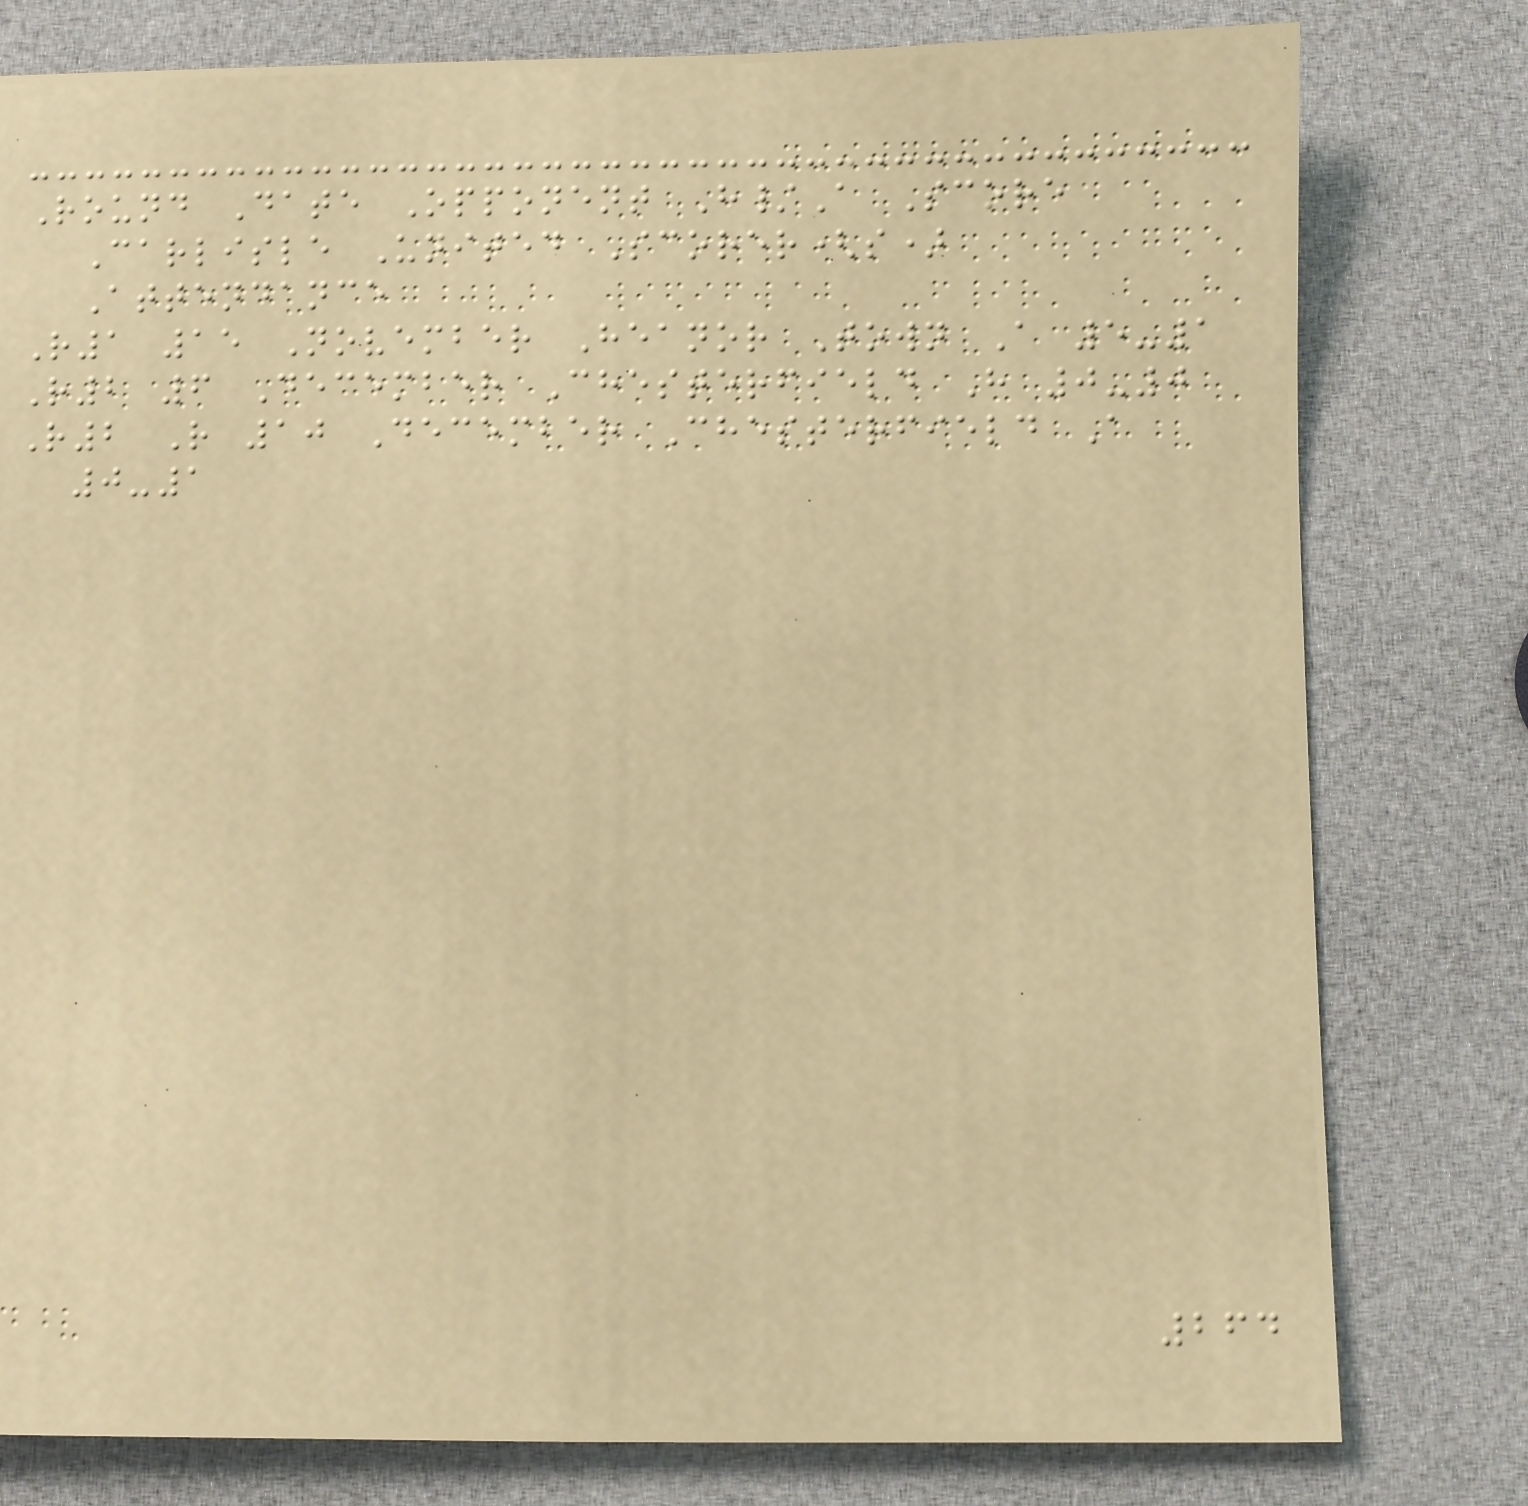Round Date Opponent H/A Score
Carlisle United Scorer(s)
Attendance
R1 15 November Heanor Town A 5-1
R2 6 December Chesterfield H 0-0
R2 R 10 December Chesterfield A
0-1
264
